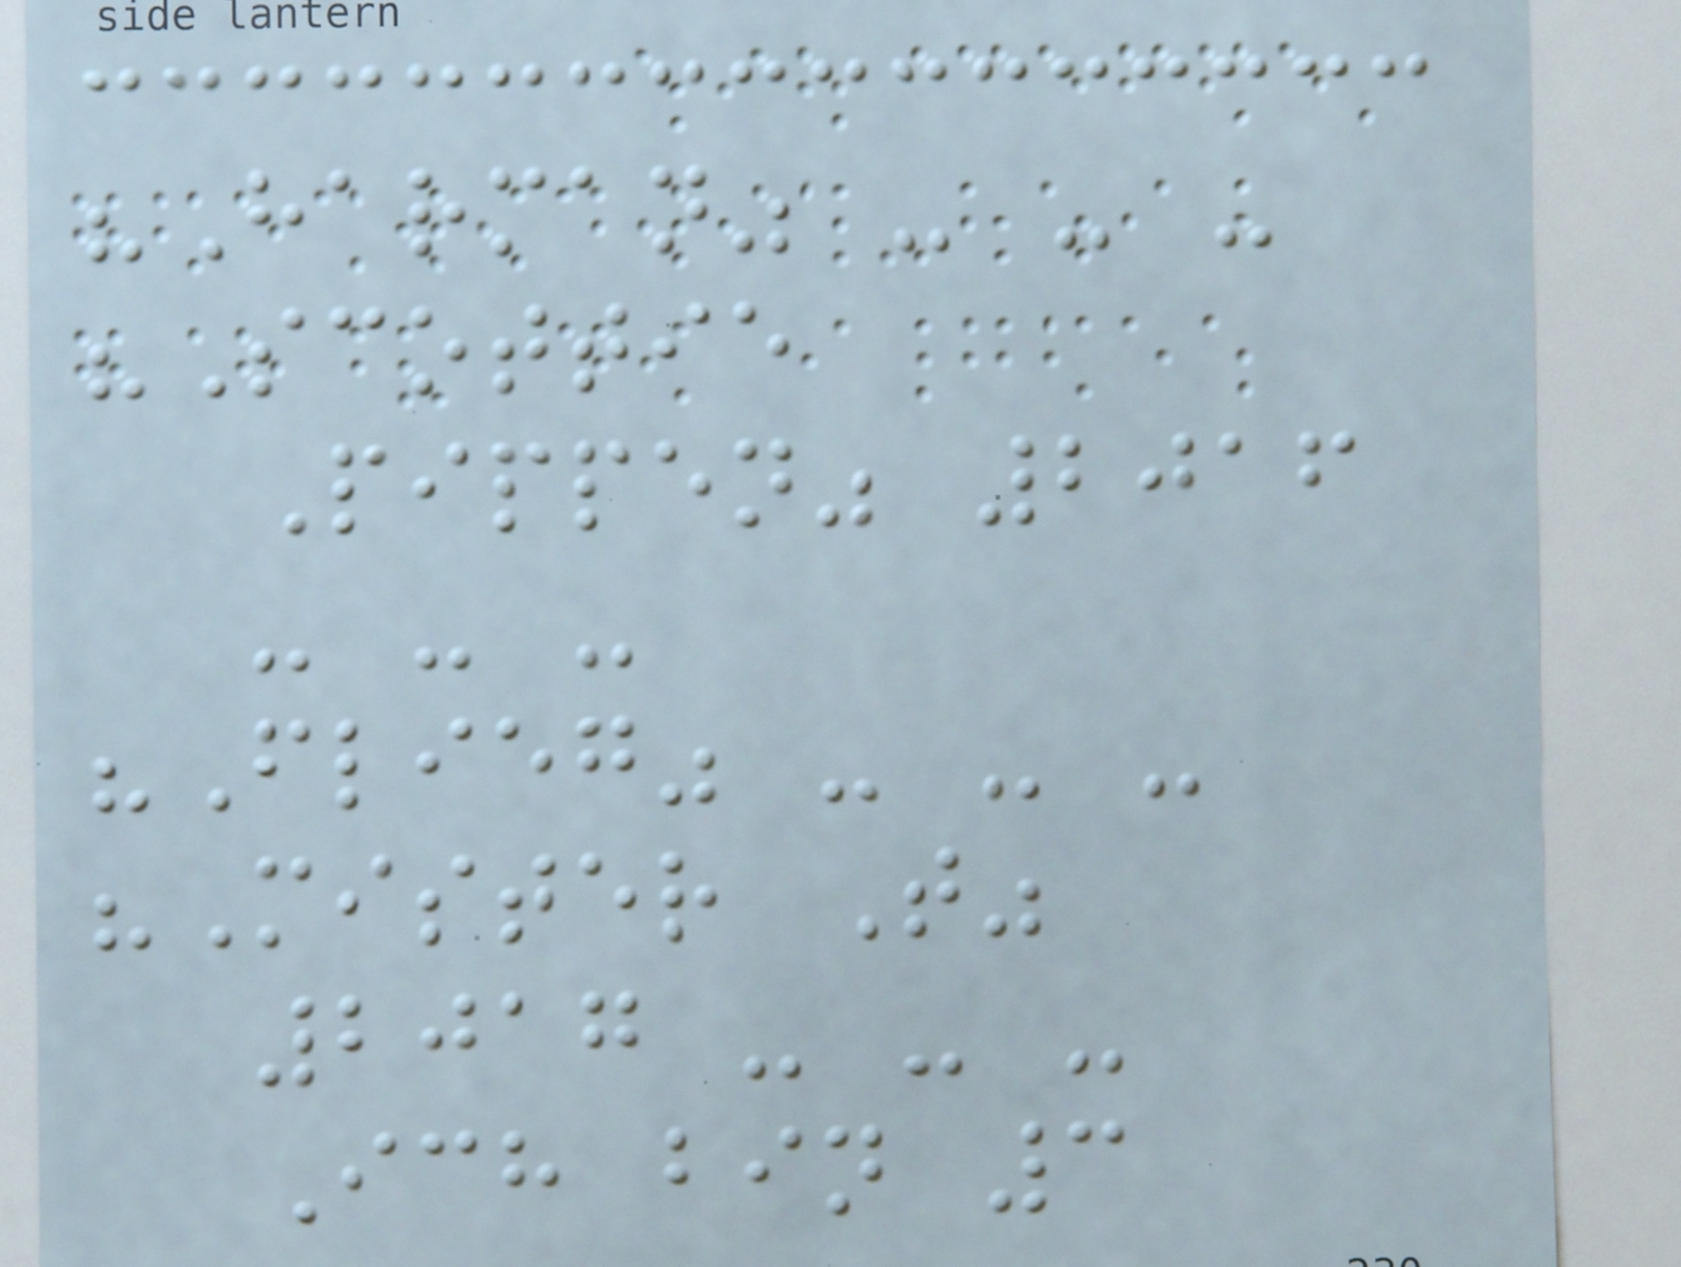"Harman" - - -
"Scottie
Pippen" 2016
- - -
"Flieg" - - -
"Mister T"
2017 - - -
Ich bin 3
